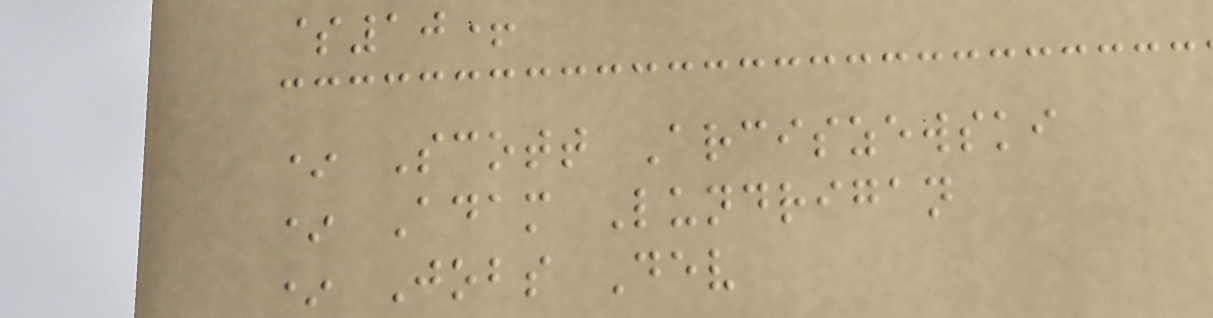$10+
* Scott Arciszewski
* Adam Lundrigan
* Jobs Dev
